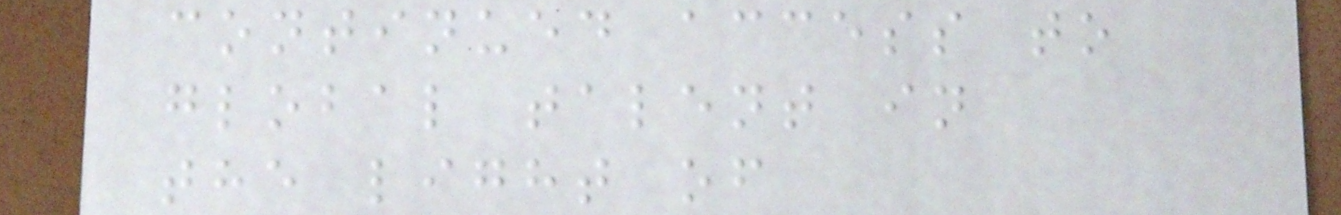continued access to
global talent in
the light of
